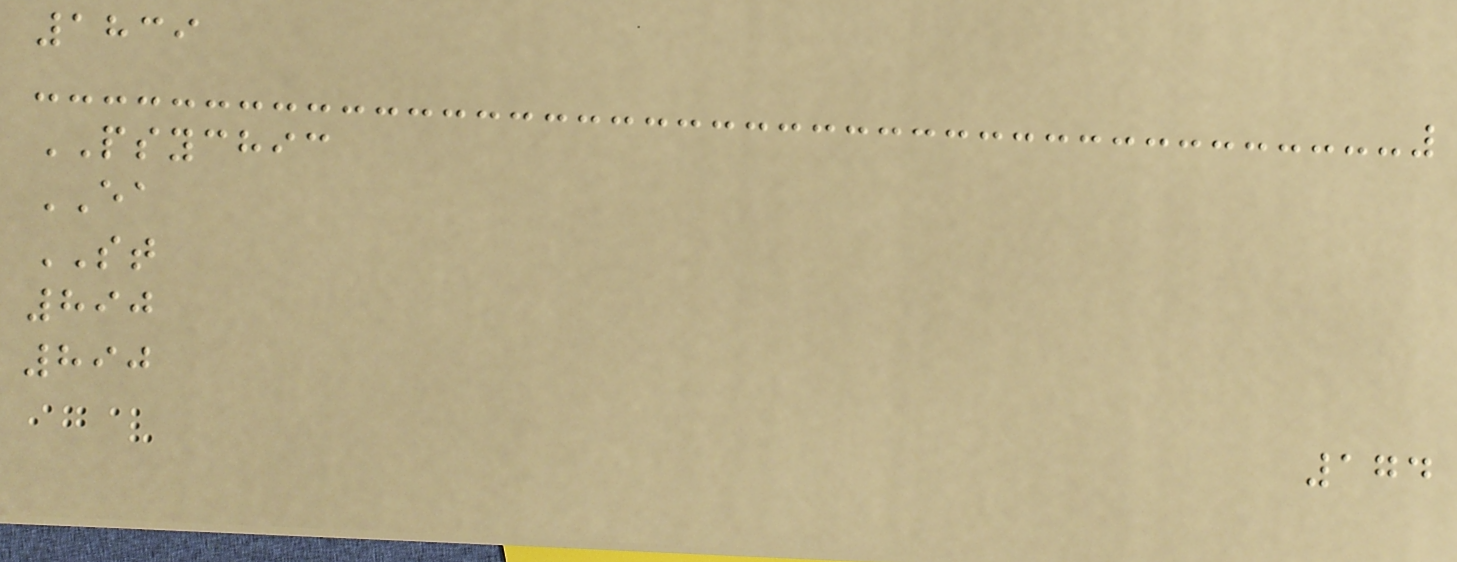1839
PSYCHIC
EA
ST
890
890
174
